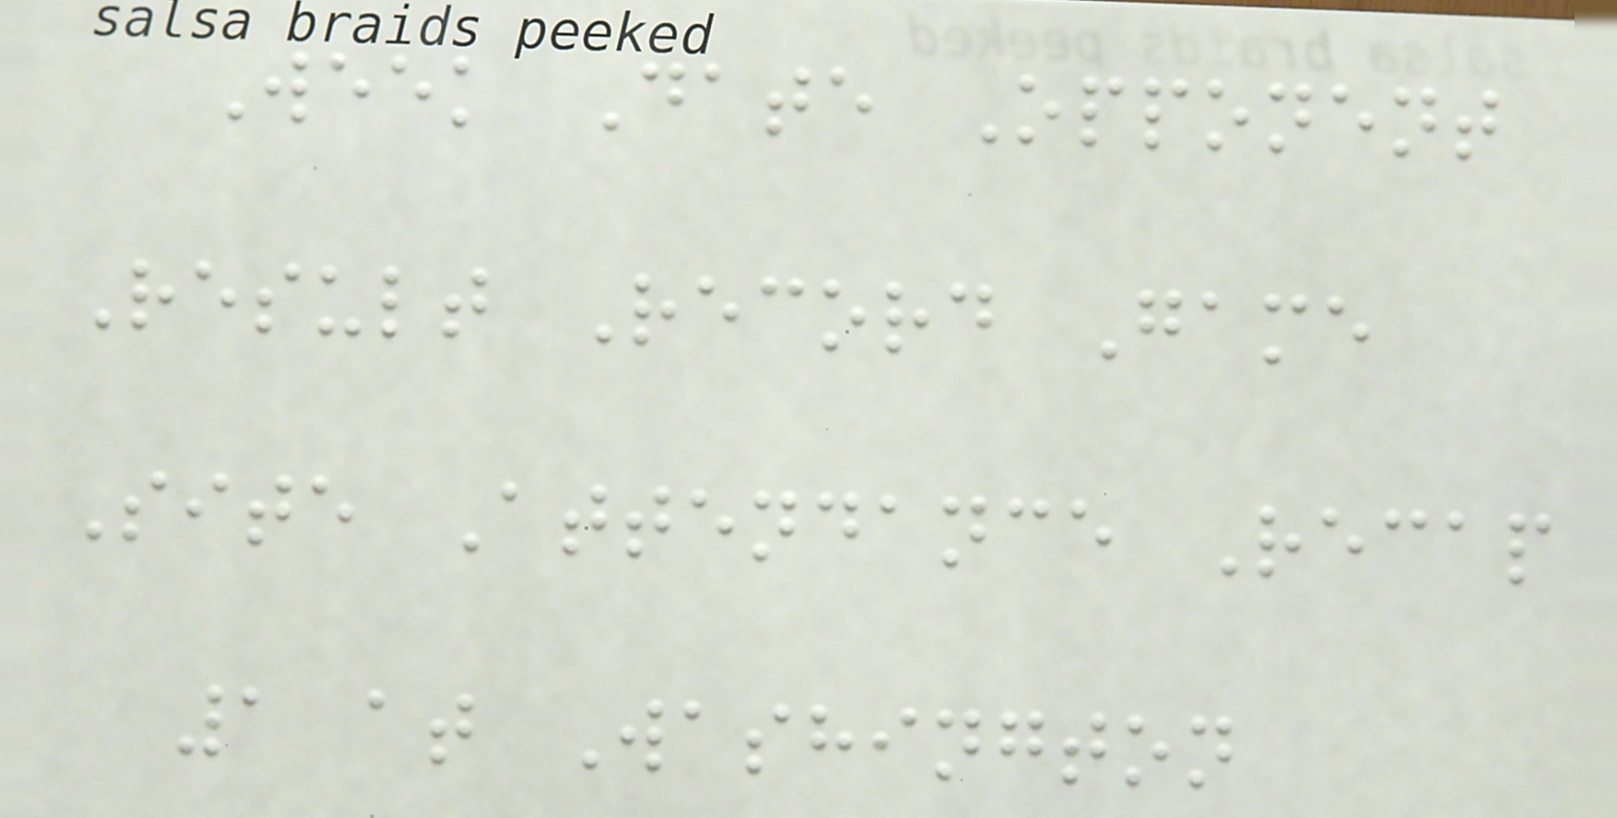Week Date Opponent
Result Record Game
Site Attendance Recap
1 at Washington
